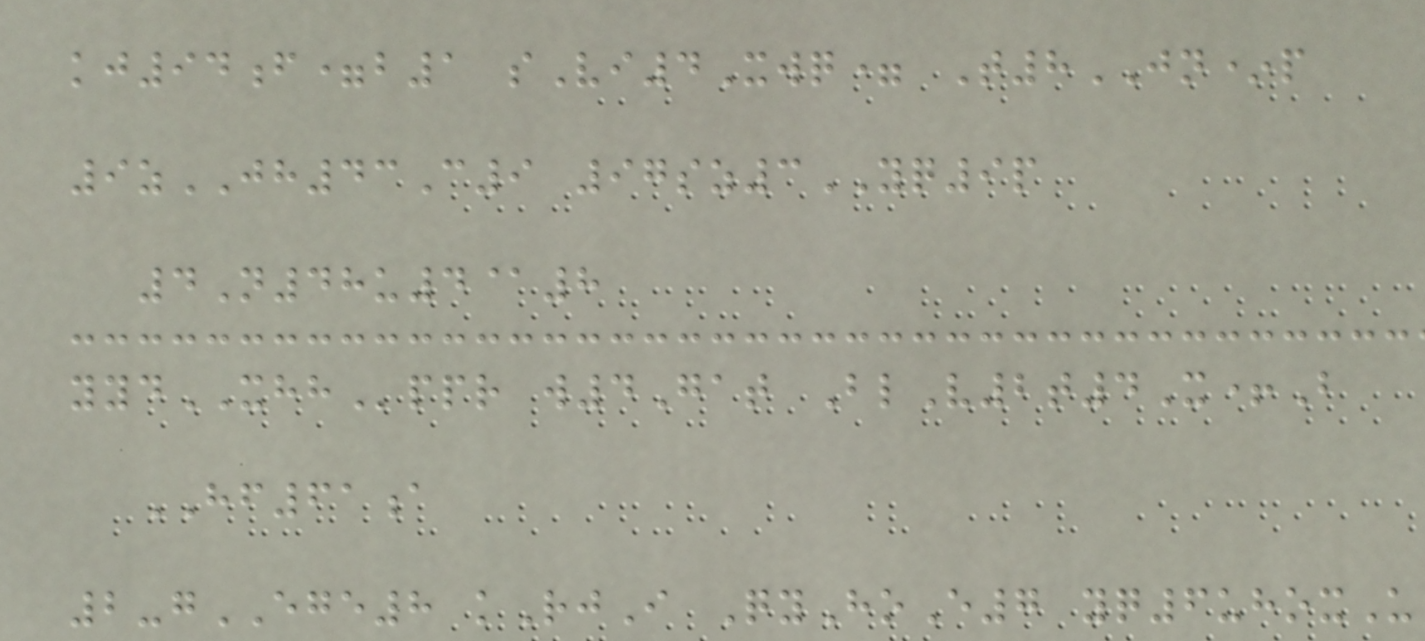kj94f=b1 sVi4Xwq= T8JN*p
9zJH43C9 97sz3YQ9p
4N48u4@8
yydXHHppr w4Gat BlV2t4X+B
HF61a
2-gEGE8 kRjI QyHoE7 yq6uhoxU
